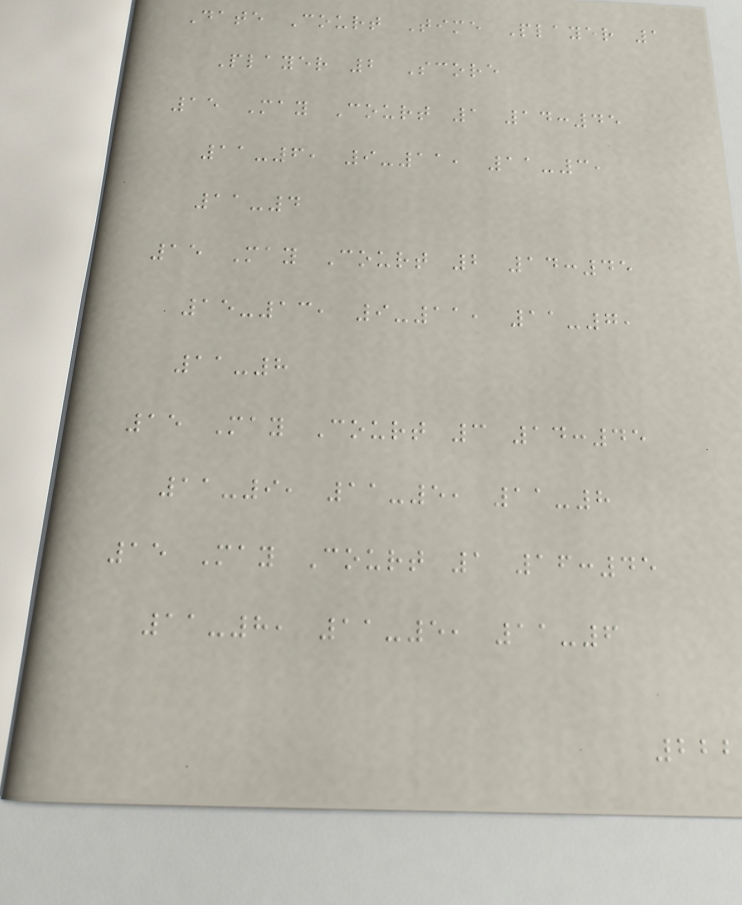Date Court Time Player 1
Player 2 Score
15 May Court 1 14:45
11-6, 9-11, 11-3,
11-4
15 May Court 2 14:45
15-13, 9-11, 11-7,
11-8
15 May Court 3 14:45
11-9, 11-5, 11-8
15 May Court 1 16:45
11-8, 11-5, 11-6
222
